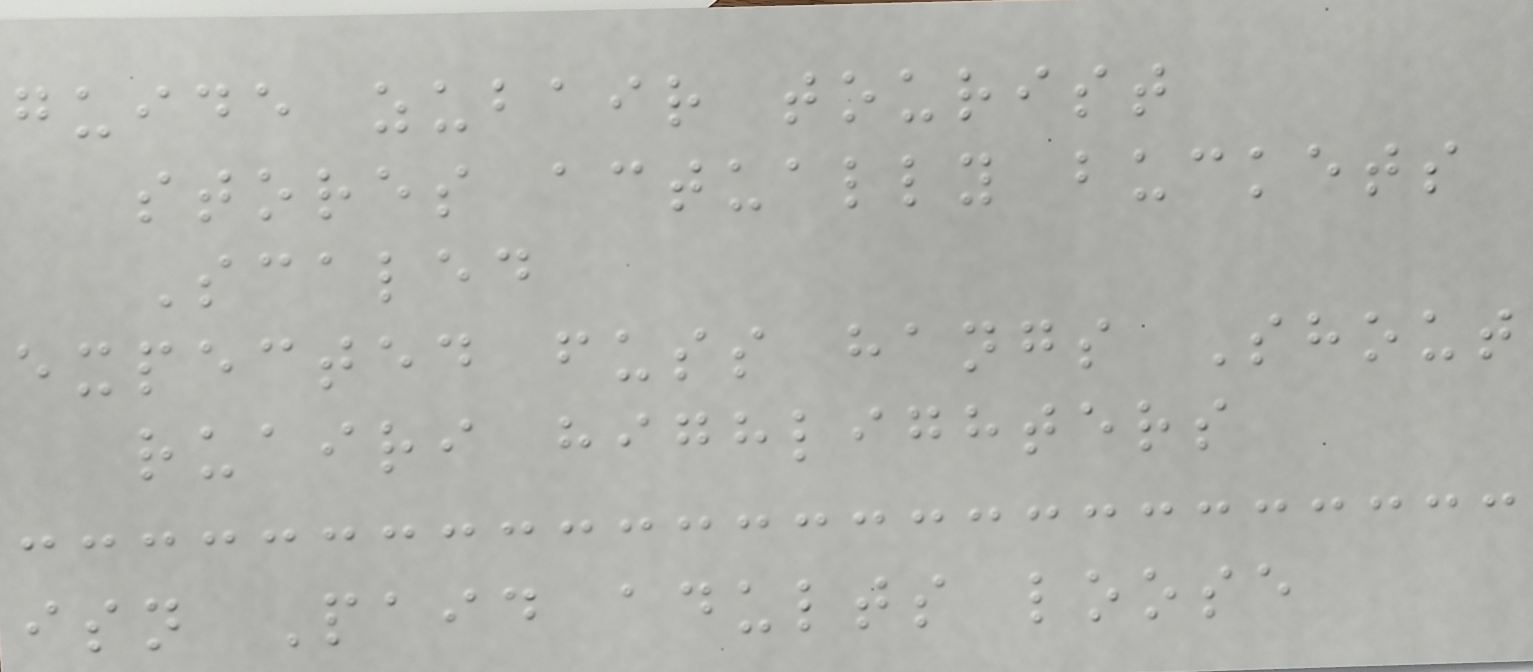guide zubair tourist
stores actually buckets
Scaled
expected fuss hangs Shout
ruairi highlighters
isn Paid adults loose
